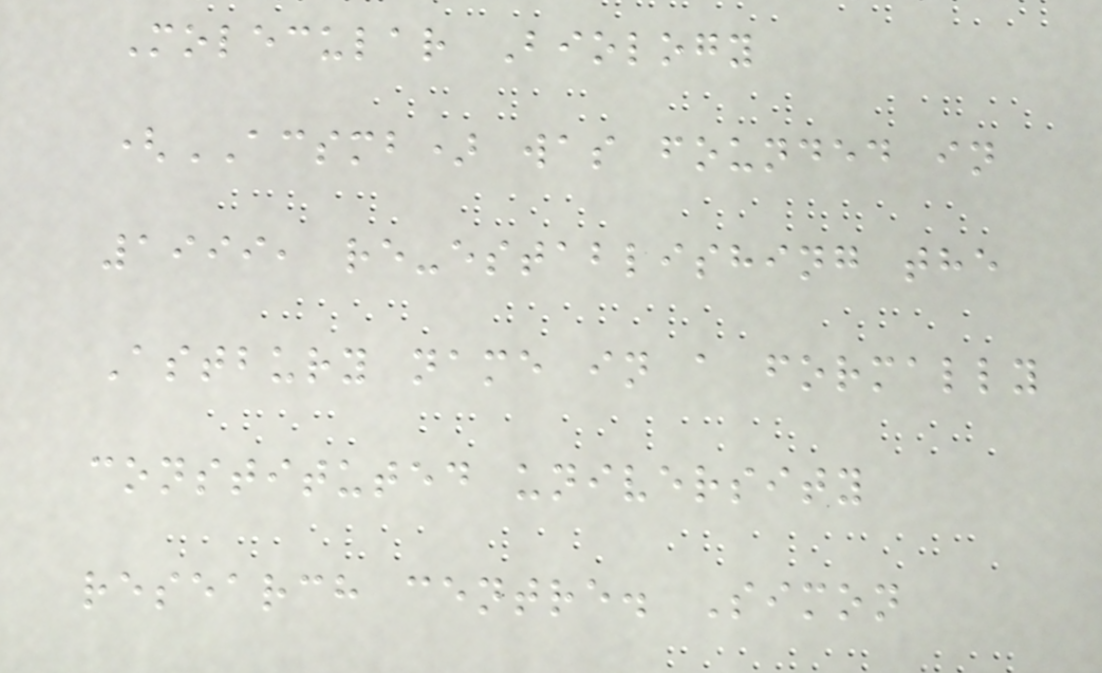Molecular Biology
(ACSMB) was founded in
1999, re-establishing the
Astbury name in a formally
constituted university
research centre. Simon
